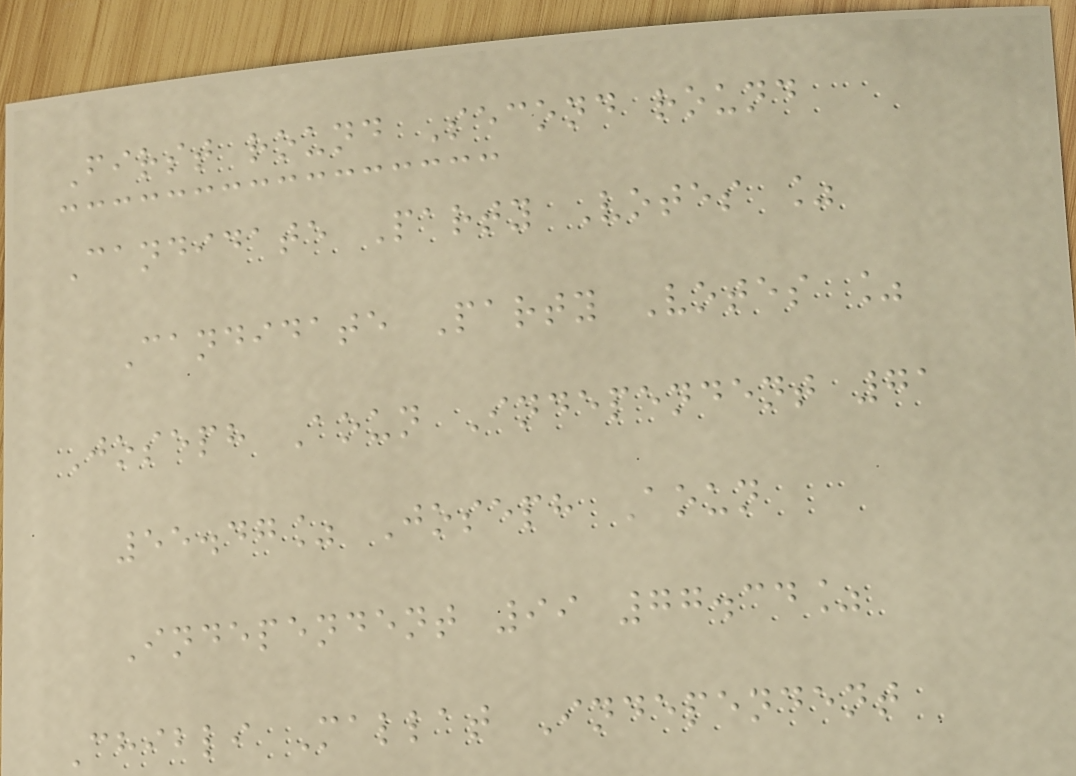First round Second round
Candidate Party Votes %
Candidate Party Votes %
Joseph Aoun Independent 71
55.47% Joseph Aoun
Independent 99 77.34%
Chibli Mallat Independent
